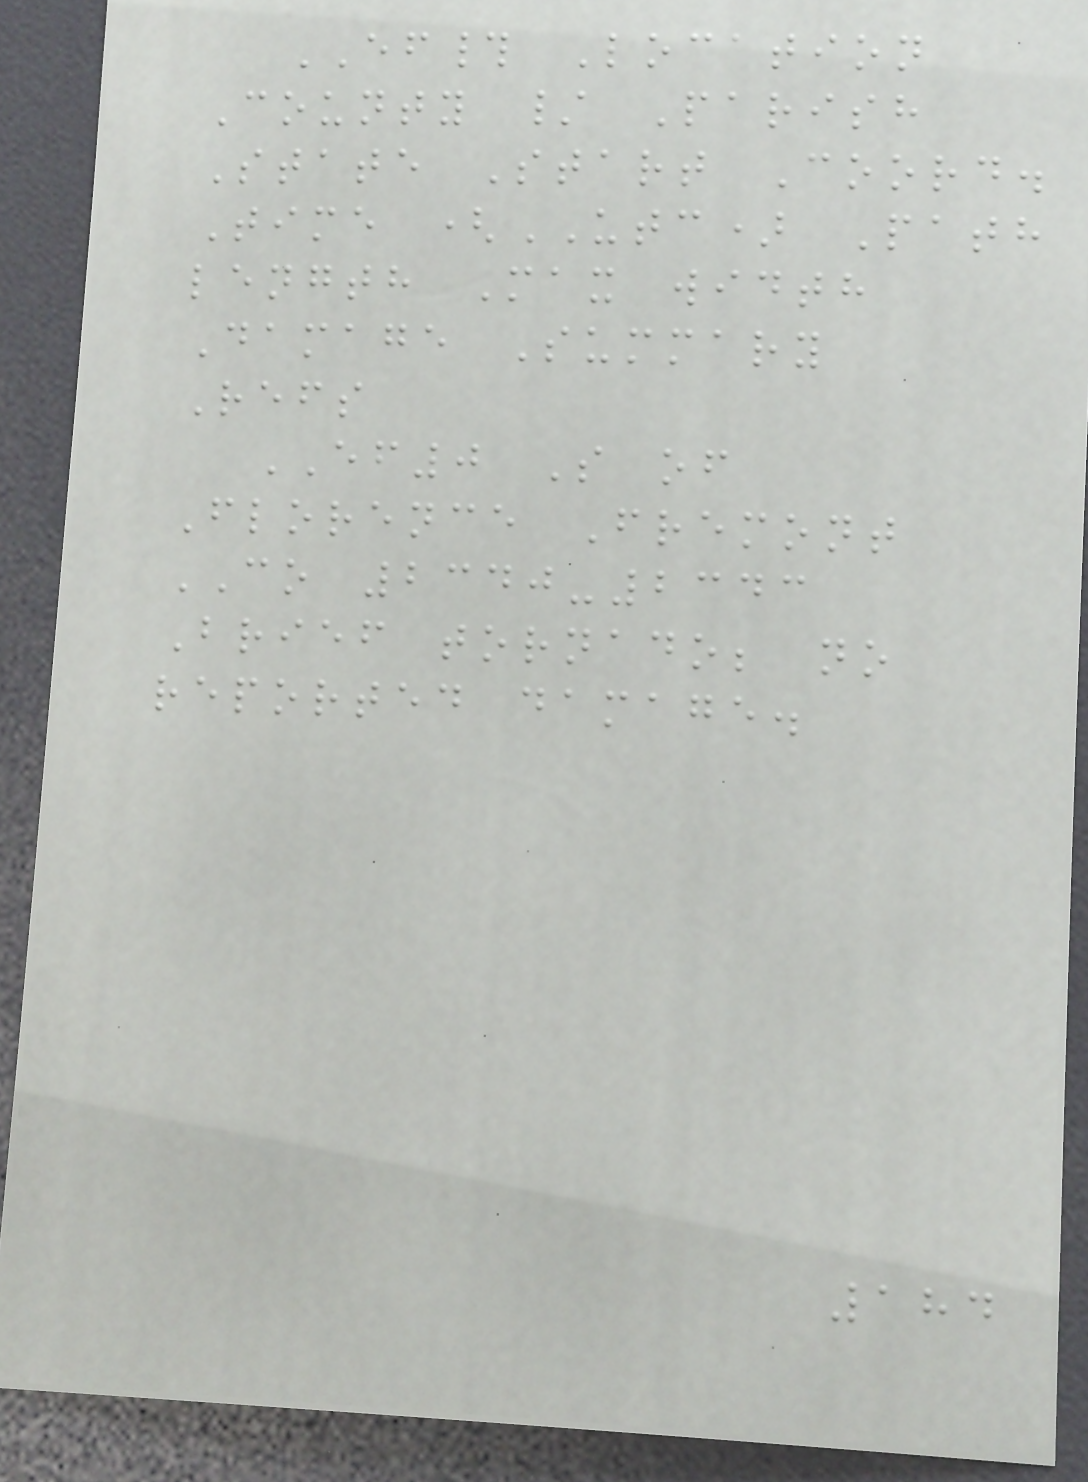EF# Location
County / Parish
State Start Coord.
Time (UTC) Path
length Max width
Damage Summary
Refs
EF0 S of
Florence Fremont
CO 2340-2343
Brief tornado; no
reported damage.
184
